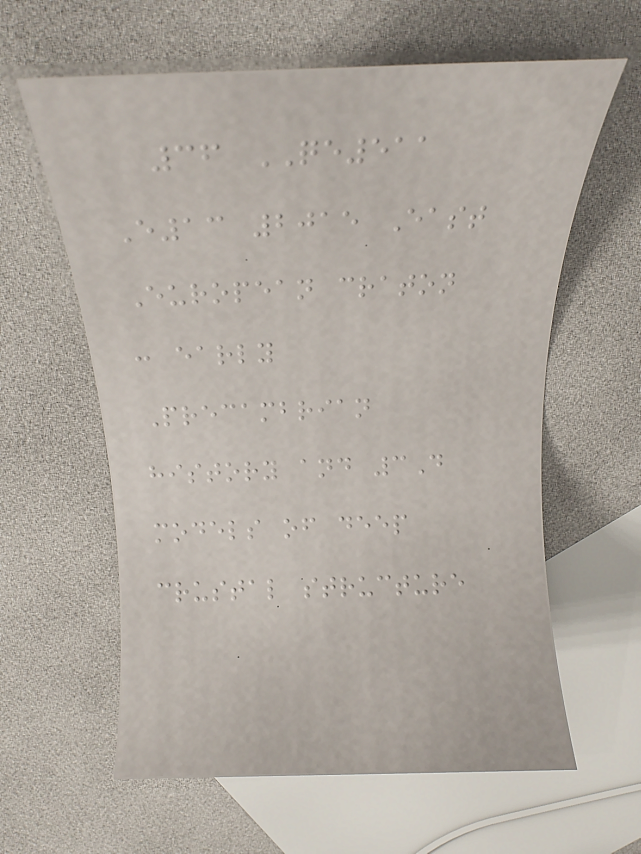36 QE511
E13 2015 East
European craton
: early
Precambrian
history and 3D
models of deep
crustal structure
